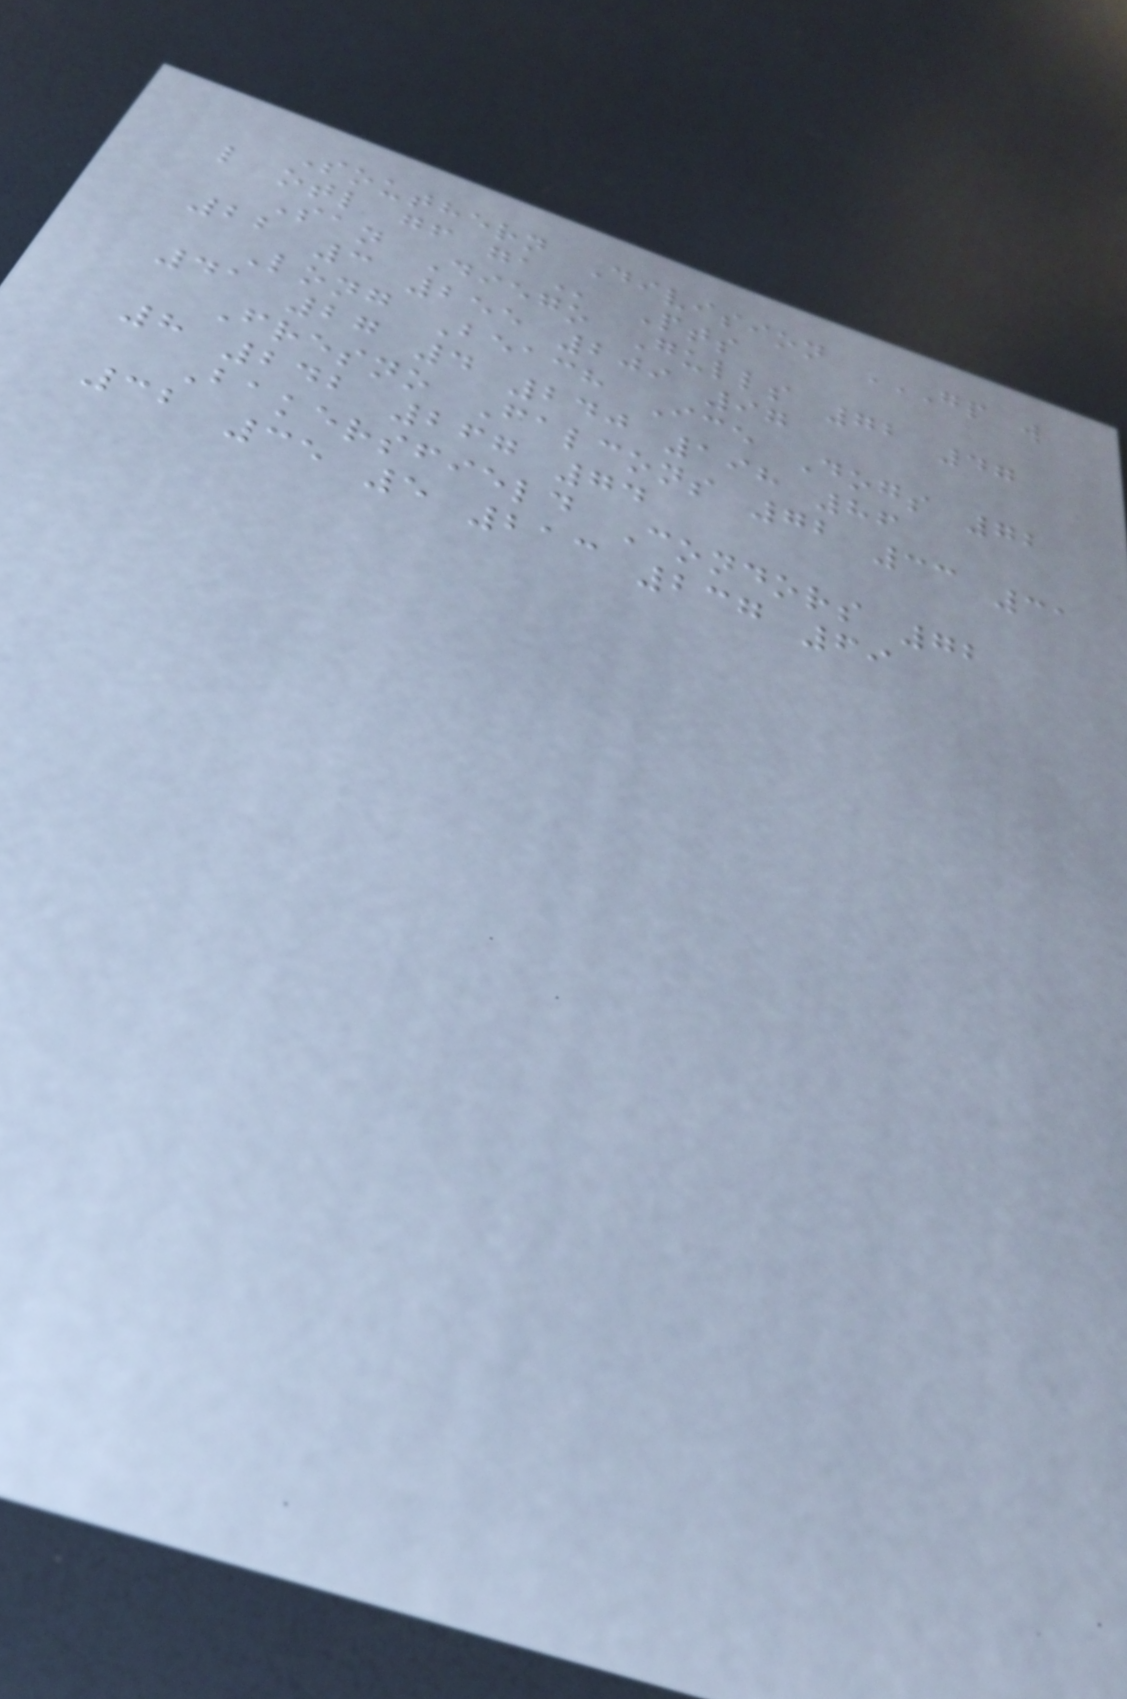Southern Division GP W
L OTL GF GA Pts
San Diego Gulls 72 47
22 3 255 209 97
Long Beach Ice Dogs 72
41 27 4 240 198 86
Fresno Falcons 72 33 31
8 242 267 74
Bakersfield Condors 72
32 35 5 213 237 69
